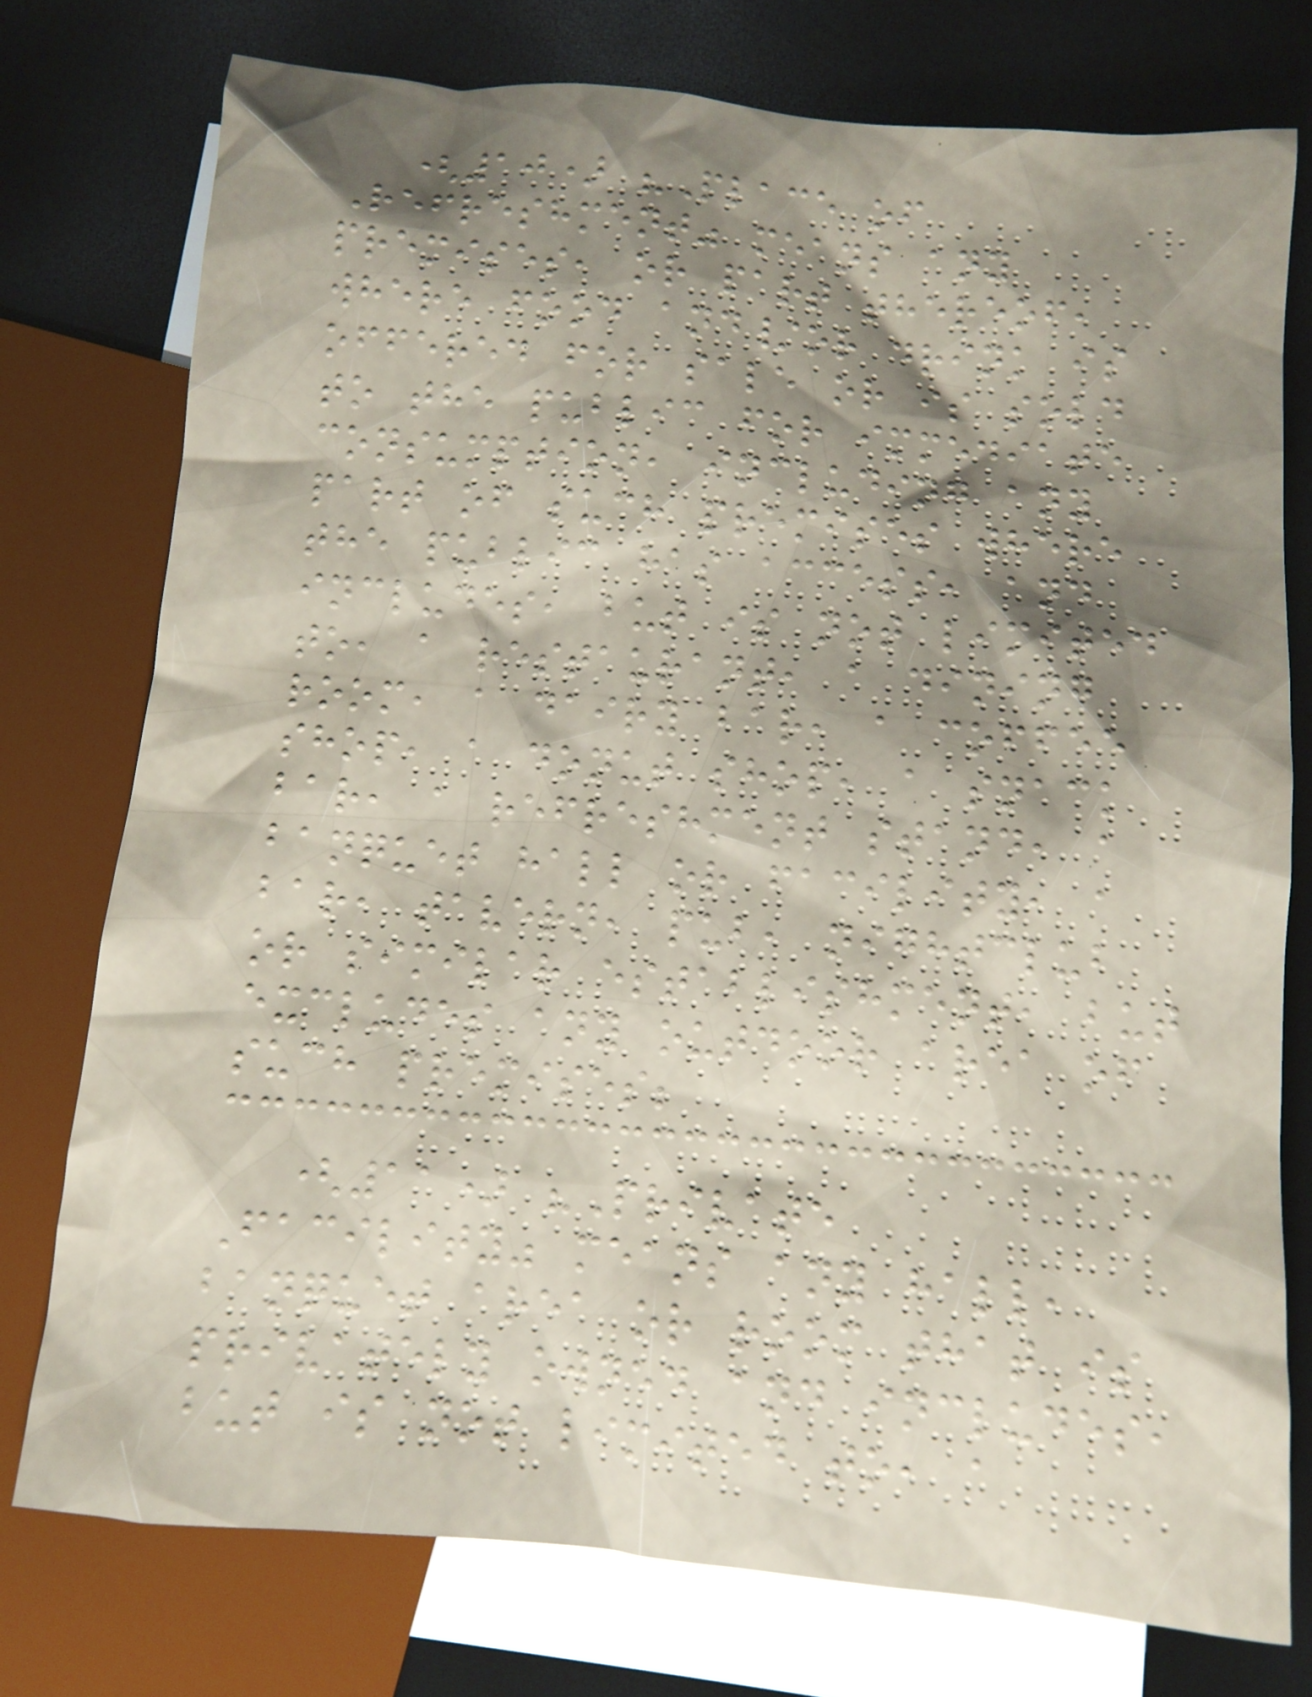(10) "Place of
Refreshment" means any
premises, or part thereof,
where food and/or drink is
offered for sale or is sold
to the public for immediate
consumption, including any
part of such premises where
the public has access, and
includes, but is not limited
to, a restaurant, a dining
room, a dairy bar, a coffee
shop, a donut shop, a snack
bar, a refreshment stand, a
banquet hall or facility, a
bar, tavern, pub, nightclub
or similar establishment, but
excludes any outdoor area of
such premises;
(11) "Private
Facility" means any hall,
banquet area or room that is
privately owned and includes,
but is not limited to, a
